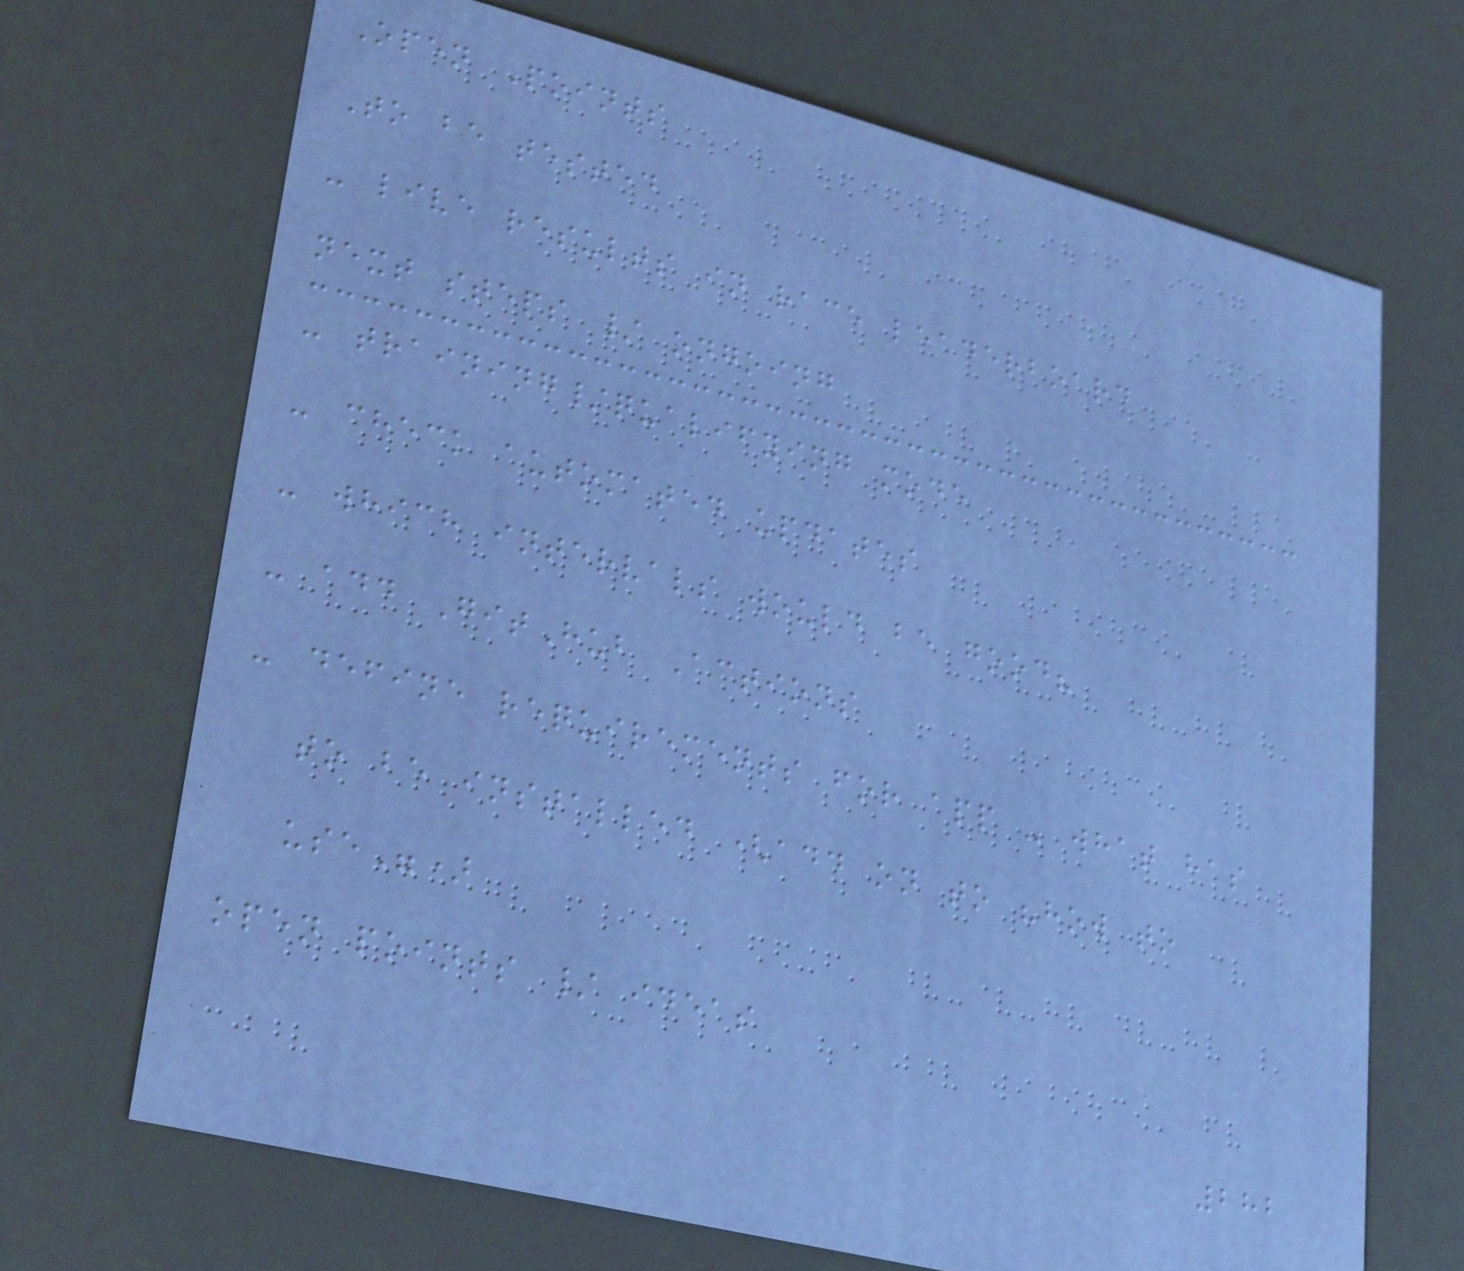Open Points
To be tested
- live results in race leaderboard
next steps / ongoing
- training/qualifying mode
- check automated updates
- which intervals would be good?
- add GitHub Actions
- define requirements for app - what has
to be installed (add on to "how to
use")
open points / ideas
282
